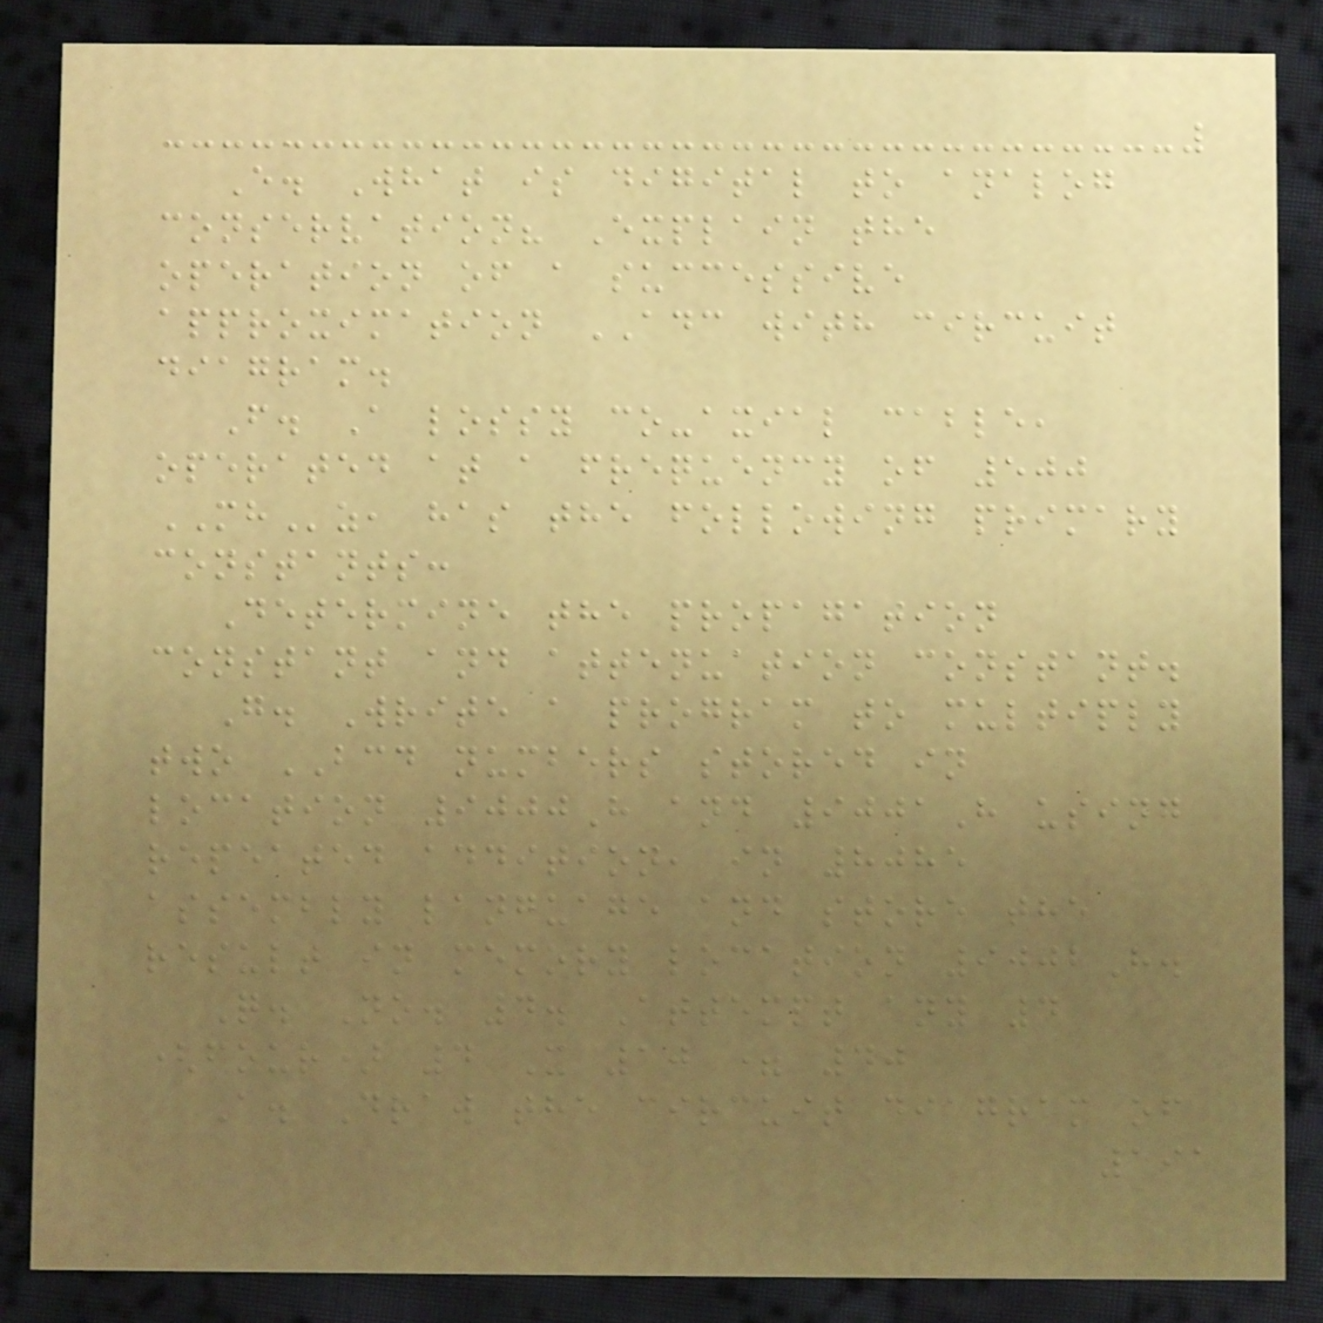E. What is digital to analog
conservation? Explain the
operation of a successive
approximation ADC with circuit
diagram.
F. A lossy co-axial cable,
operated at a frequency of 500
MHz, has the following primary
constants:
Determine the propagation
constant and attenuation constant.
G. Write a program to multiply
two BCD numbers stored in
location 9000H and 9001H using
repeated addition, in 8085
assembly language and store the
result in memory location 9002H.
Q. No. 4. Attempt any 4
(four) 4 X 10 = 40
A. Draw the circuit diagram of
191
